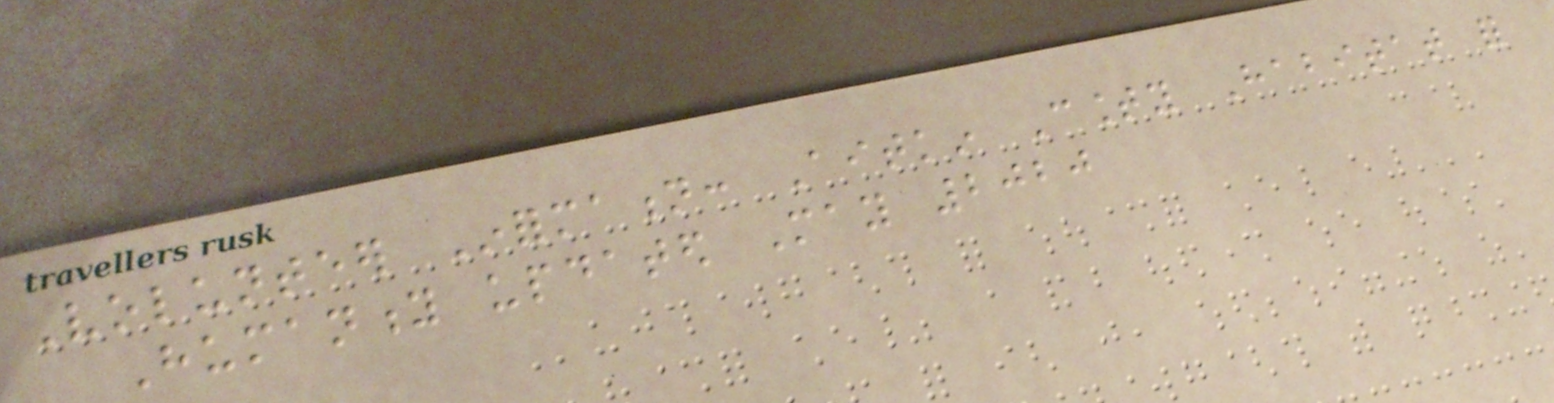Volunteer Information: Aitkin County Habitat for
Humanity updated May 2020
